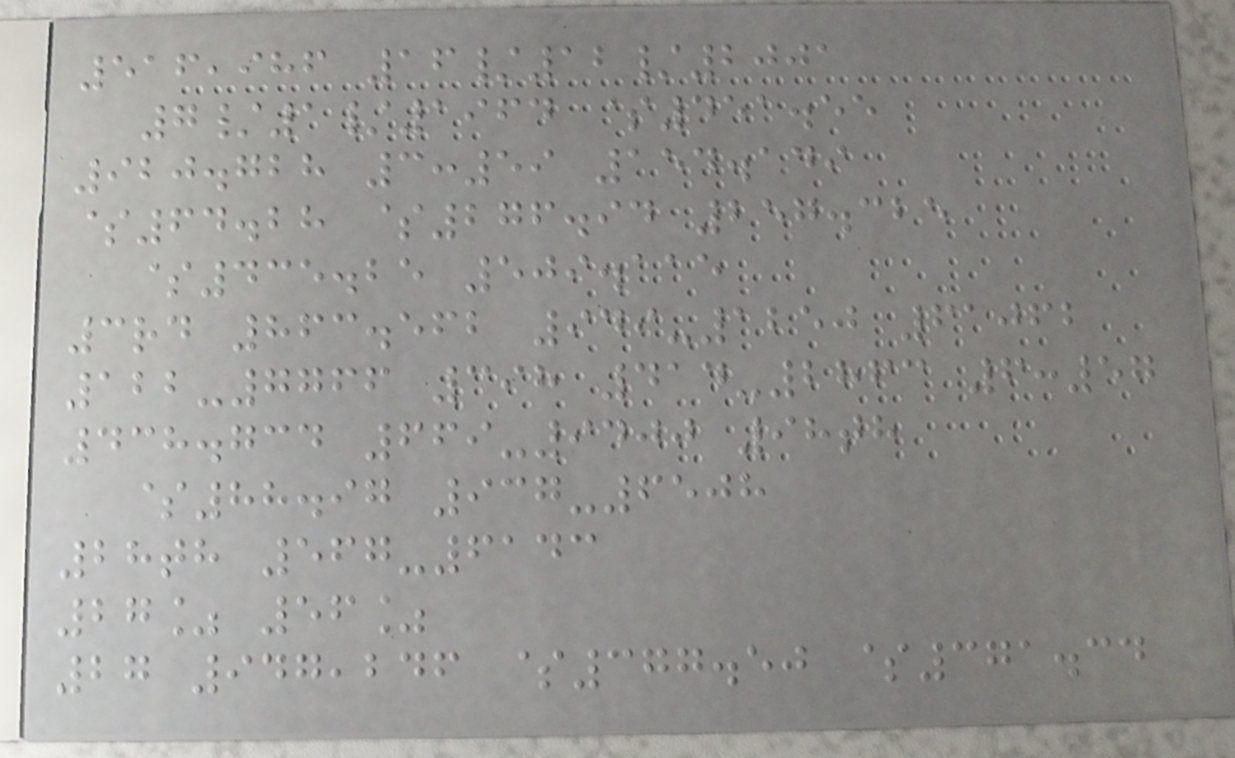516,986 16/12/2001
7/1/1964 $451.55
920.728 3:59 154.149
$64.28 $276.94 257.325
$435.25 509.115
3rd 863.562 949-1250 61062
122-7766 398 414-2863 6:57
438.734 669-9400 98th
$88.97 937-6508
28th 567-6143
27% 56%
27 947,246 $377.50 $371.34
